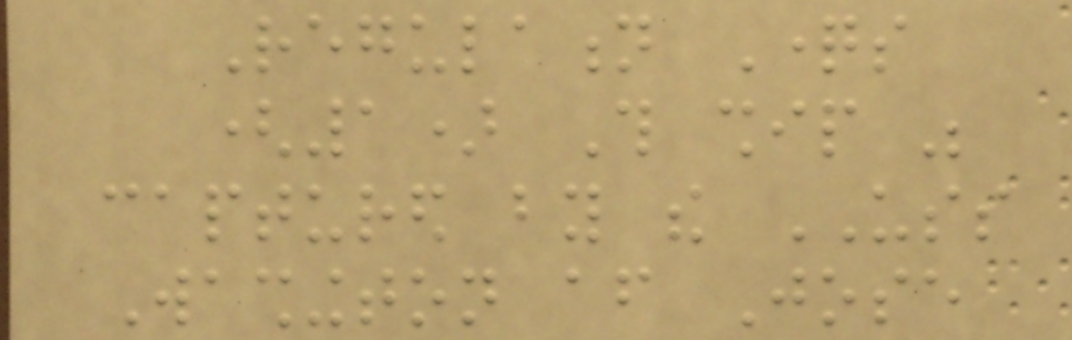Regulation Questions
(1) This ship was
captured by the USS
Washington after Jose
